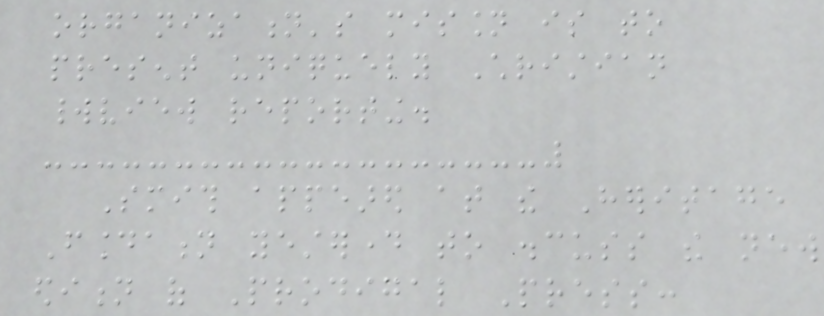organization's mission is to
present uniquely Christian
worldview reporting.
Smith appeared at the Heritage
Foundation yesterday to discuss the new
edition of Prodigal Press:
